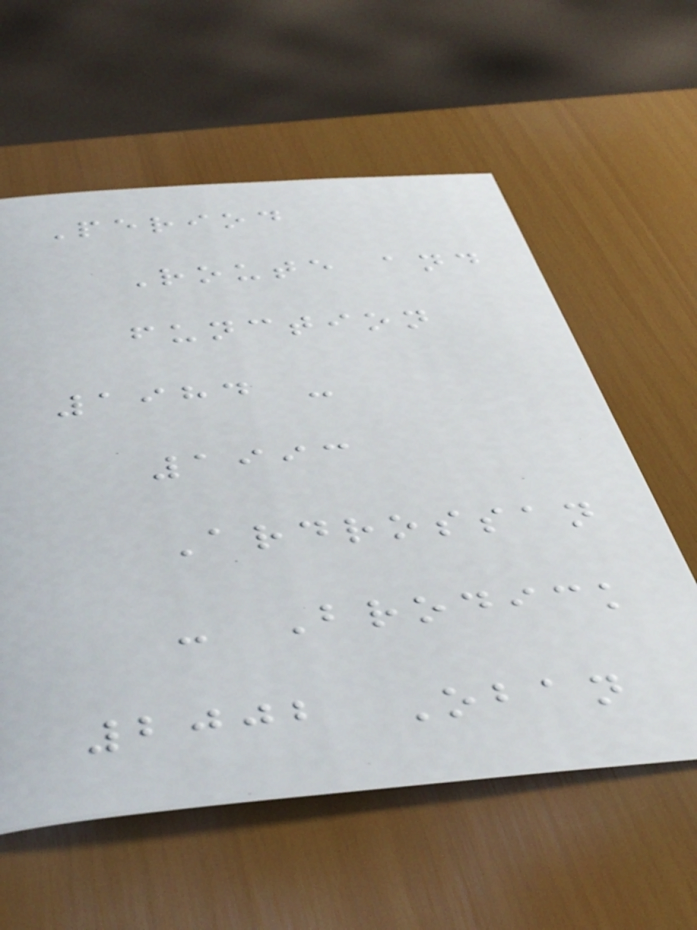Period
Route and
function
1984 -
1993
Ardrossan
- Brodick
2002 Oban
